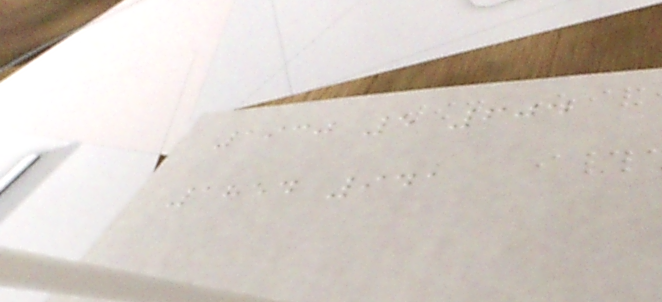1930 5 604
1854 941
